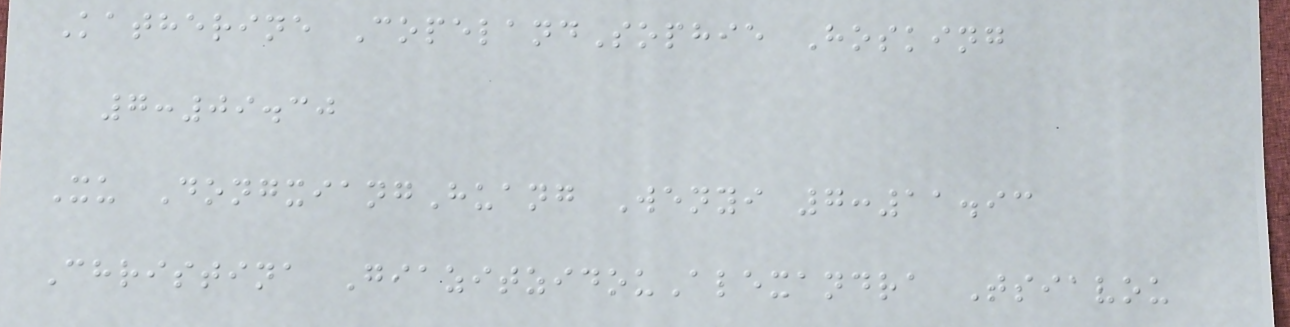Katherine CopelandSophie Hosking
7:09.30
Xu DongxiangHuang Wenyi 7:11.93
Christina GiazitzidouAlexandra Tsiavou
